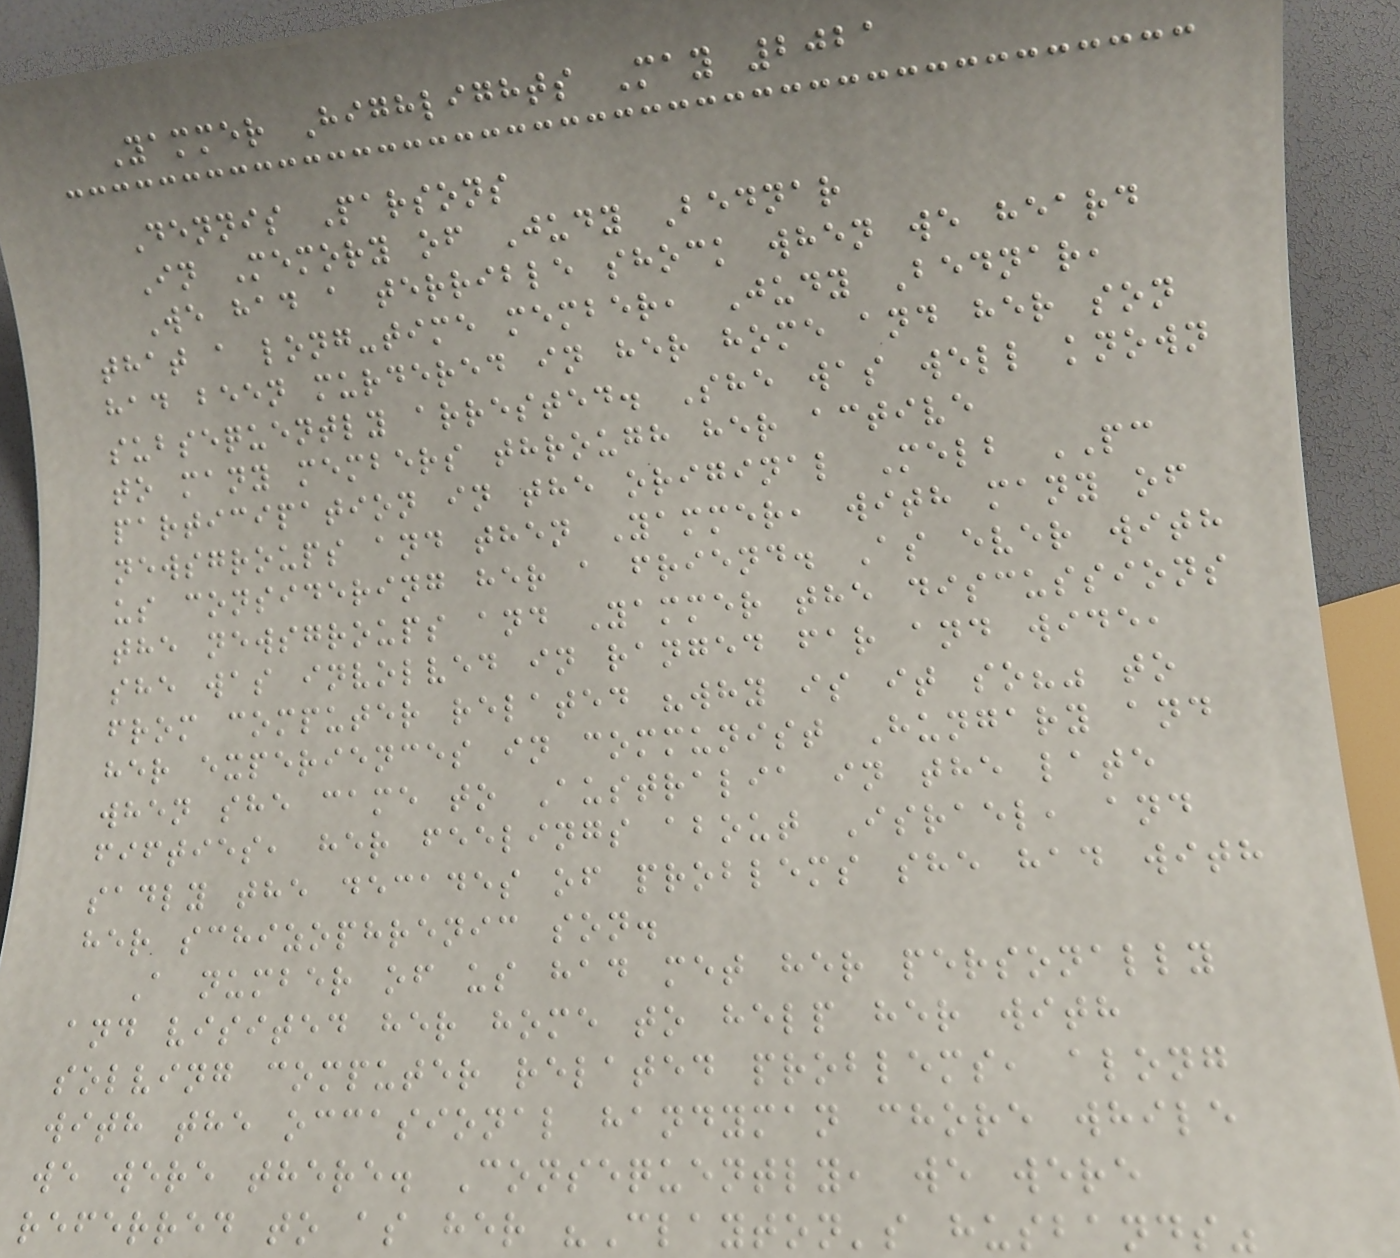Yammer Highlights May 2021
Dennis Parsons
In Memory of Judy Bednar
We had a terrible shock when we heard
that a long-time member, Judy Bednar,
had been murdered in her home and her son
subsequently arrested. She was well known
to many members through her active
participation in the original Melb PC
newsgroups and then Yammer, with many of
us considering her a friend. As ever with
the newsgroups and Yammer the discussions
she was involved in ranged far and wide,
from computer related "why is it so?" to
her experiences in communist Hungary and
when she came to Australia in the late
fifties, her feelings about Israel, and
sadly the decades of problems she had with
her schizophrenic son.
A number of us had met her personally
and visited her home to help her with
solving computer related problems, along
with the occasional handyman chore while
we were there. Consequently, we were
referred to as her "Clayton's husbands"
